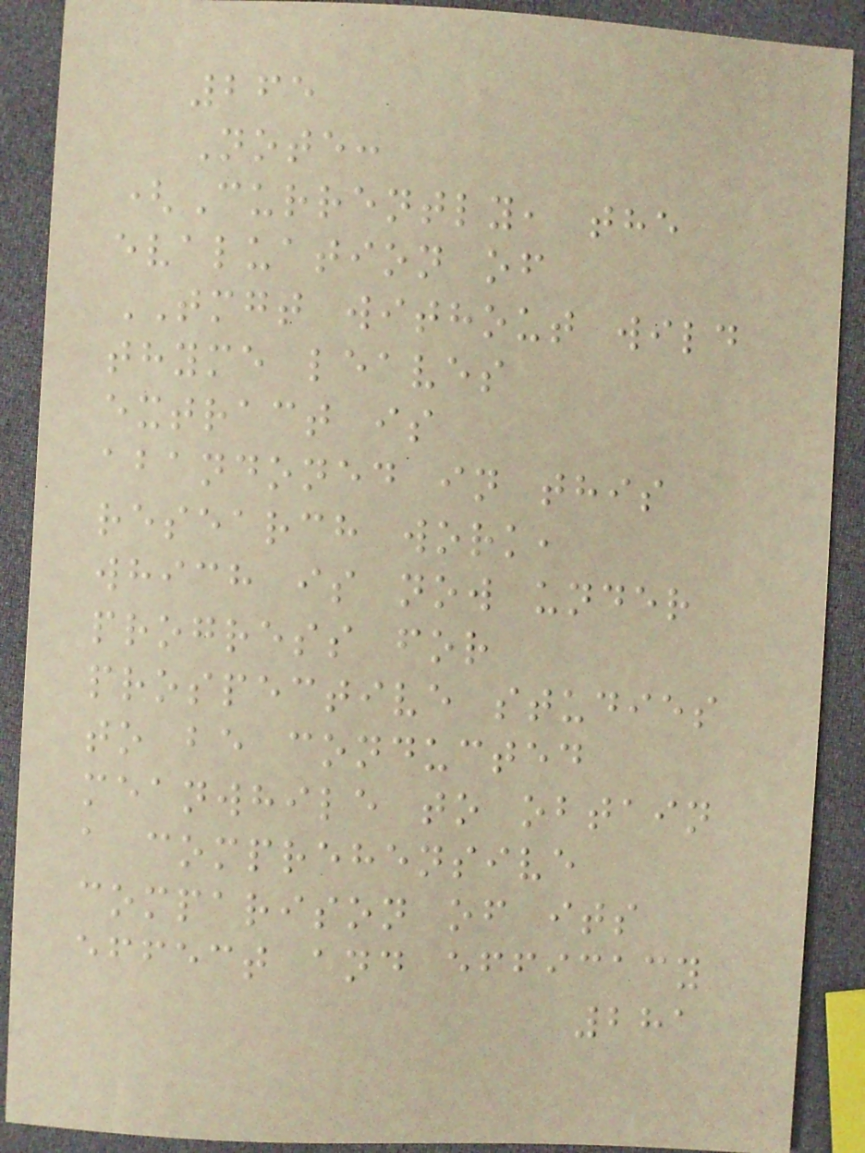265
Note:
(Currently, the
evaluation of
TMGT without wild
thyme leaves
extract is
abandoned in this
research work,
which is now under
progress for
prospective studies
to be conducted
meanwhile to obtain
a comprehensive
comparison of its
effect and efficacy
281
